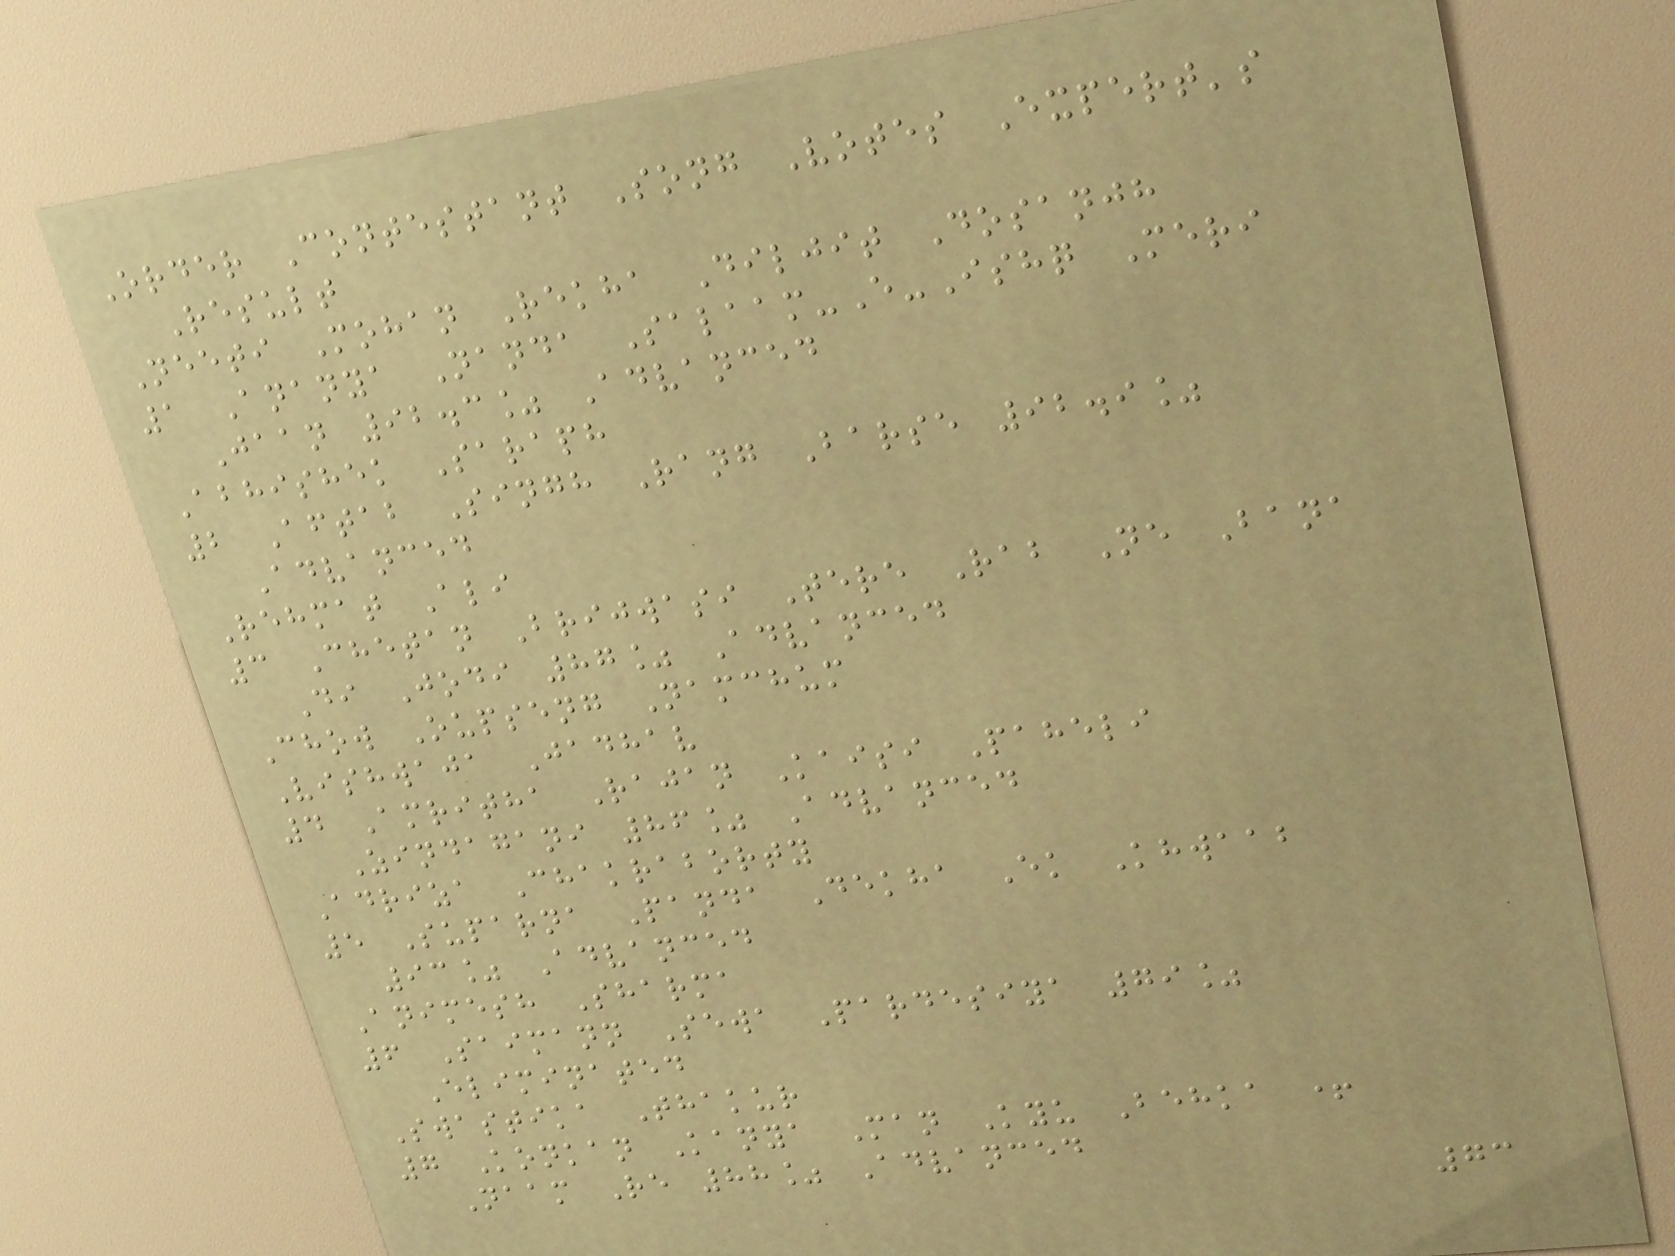Order Contestant Song Votes Expert's
Result
Neeti Mohan Rekha Diljit Dosanjh
1 Ananya Nanda Salaam-E-Ishq Meri
Jaan 92.3% Advanced
Abhishek Saraph
2 Aftab Singh Rang Barse 92.9%
Advanced
Rehmat Ali
3 Chetan Brijwasi Tere Rab Ne Bana
Di Jodi 87% Advanced
Chow Oupseng Namchum
Vishwaja Jadhav
4 Amritha Rajan Kaisi Paheli
Zindagani 86% Advanced
Adriza Chakraborty
5 Suparna Panda Dekha Ek Khwaab
93% Advanced
Animesh Sharma
6 Saimann Sewa Pardesiya 79%
Eliminated
Swastika Thakur
7 Konkan Kanya Man Kyu Behka +
Naam Re 88% Advanced
73
